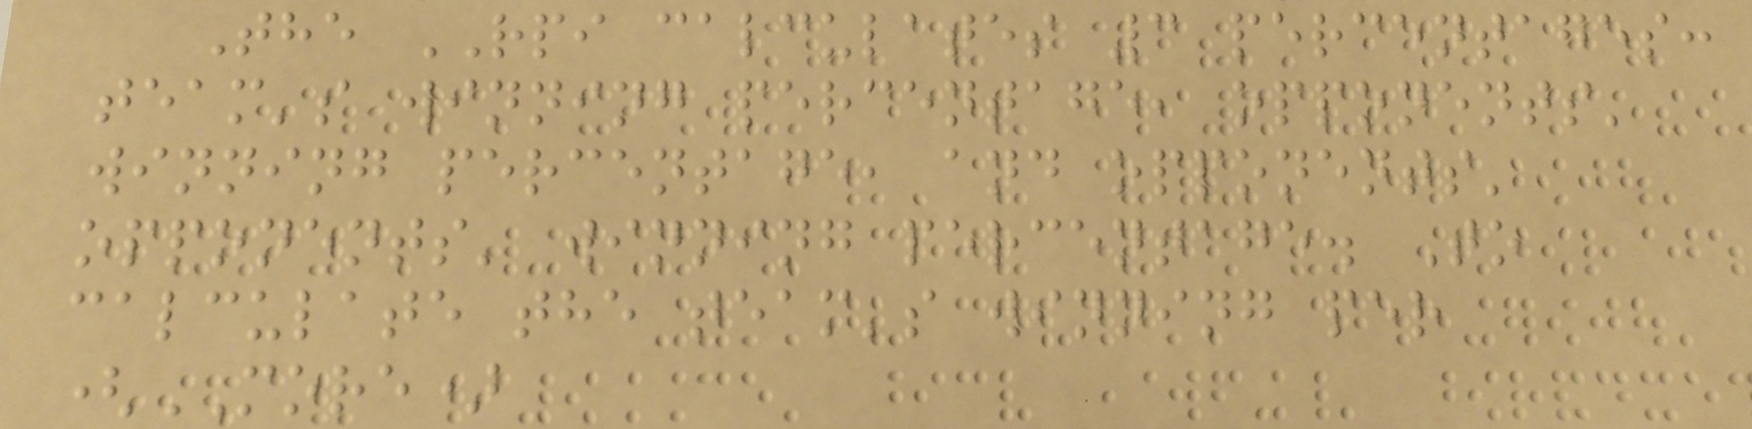The RPI calculates 3 percentages:
team's winning percentage, opponents'
winning percentage, and opponents'
opponents' winning percentage. To
calculate the team's winning per
(MORE)
